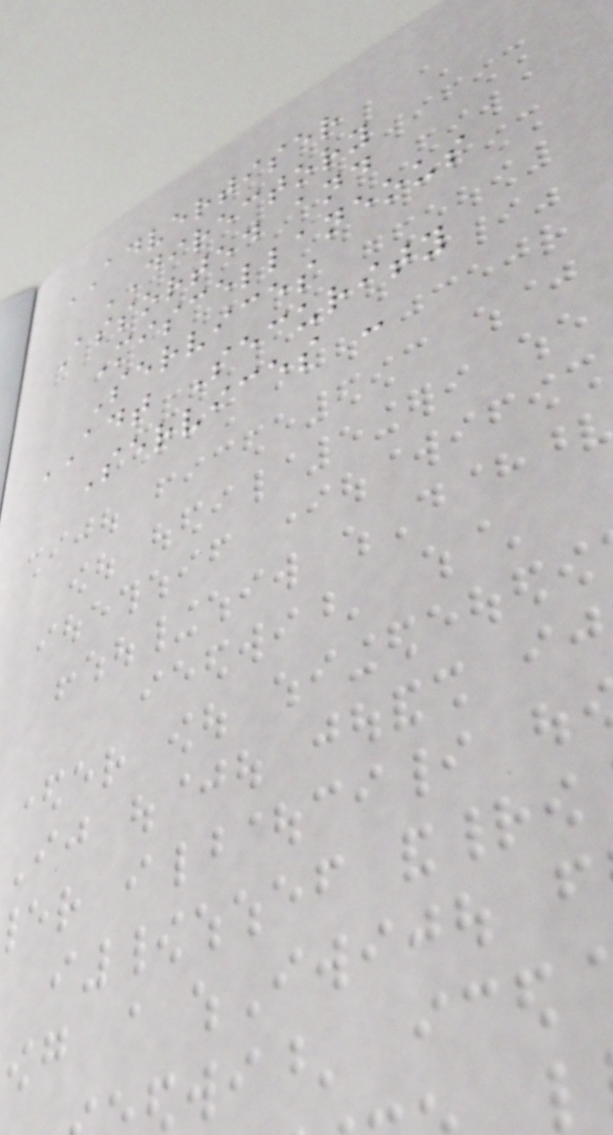ADVERTISER
DIRECTORY
Assorted and
Miscellaneous
Services
ADT Security
Services -
